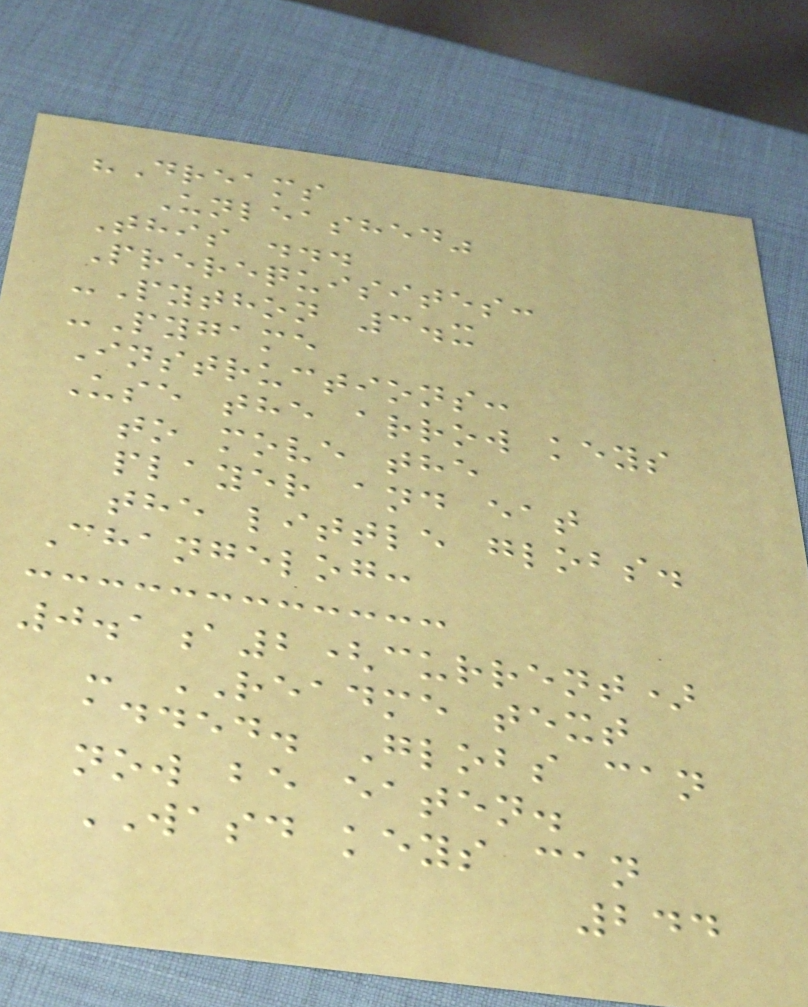"Dreams
Unleashed"
This ...
Prerequisites:
-Python 3.x
-Pygame
Instructions:
Use the arrow keys
to move the
player and eat
the little globs.
Changelog:
0.1a2(current)
- README text
added. Globs can
now be eaten.
WASD keys can
244
